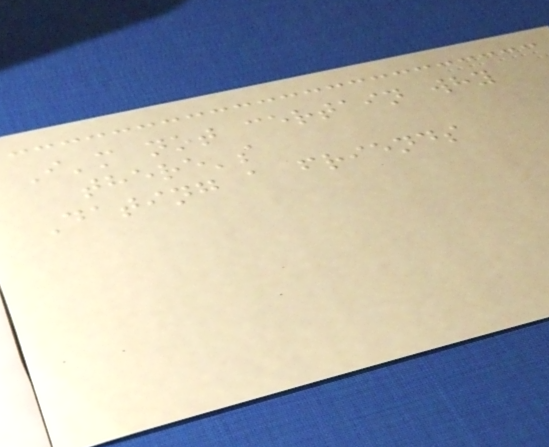I'm not certain why
there's
Dating a friends
